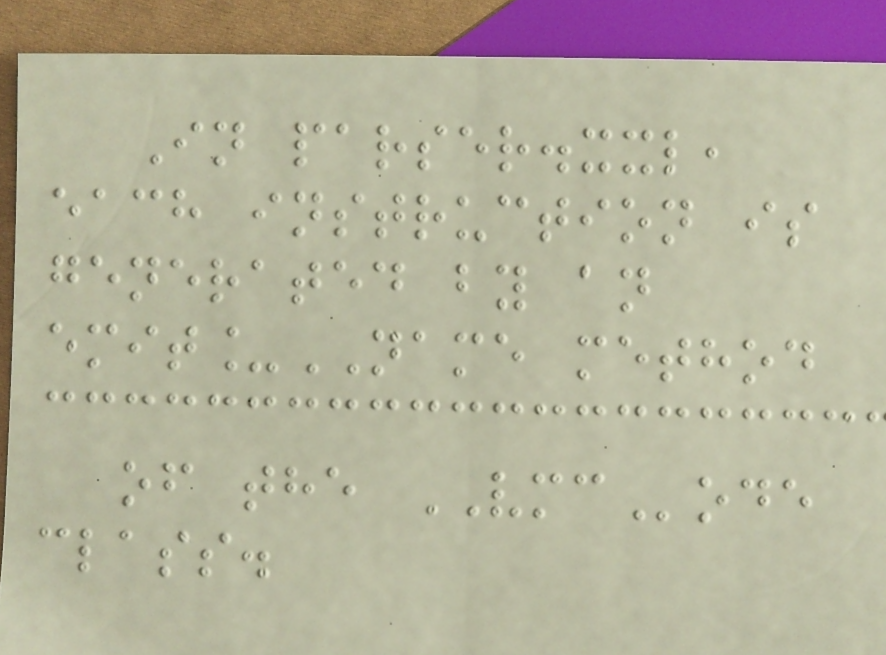In parser.xxl,
each instruction is
generated by an
emit_NAME method
of the VMCode
class.
